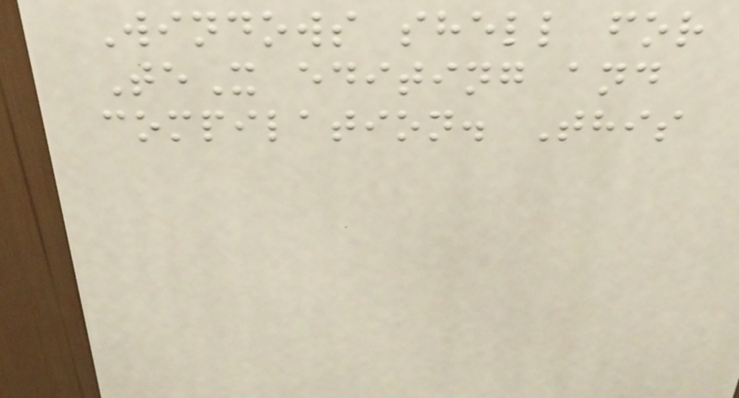Windows shell for
TeX editing and
compilation. This
